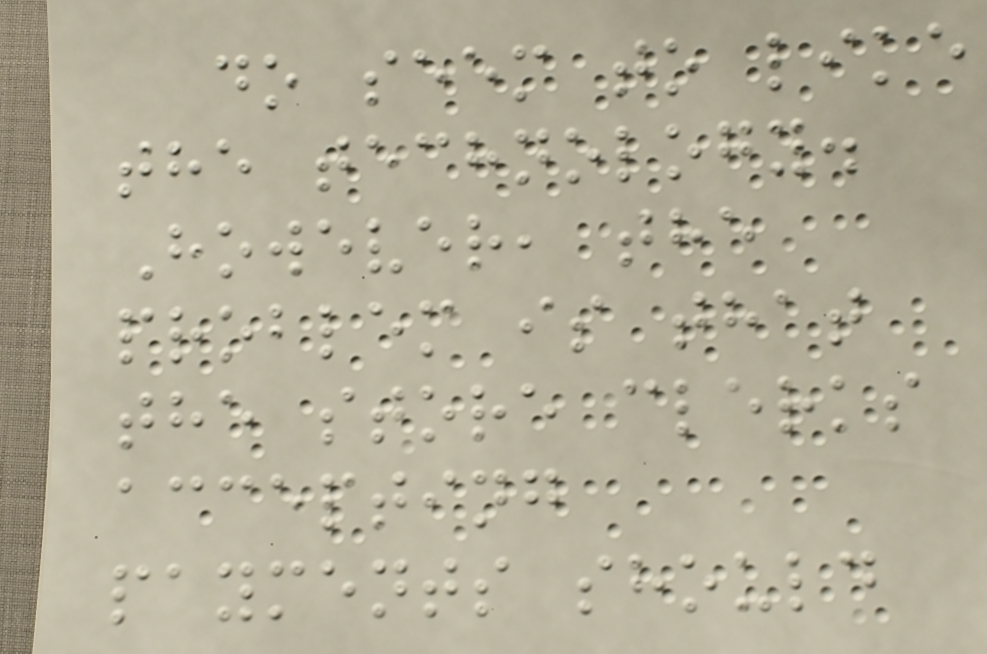do seem to like
the technology.
However, the
problem is that
the store clerks
accepting
payments should
